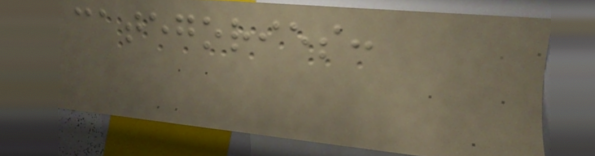categories:
